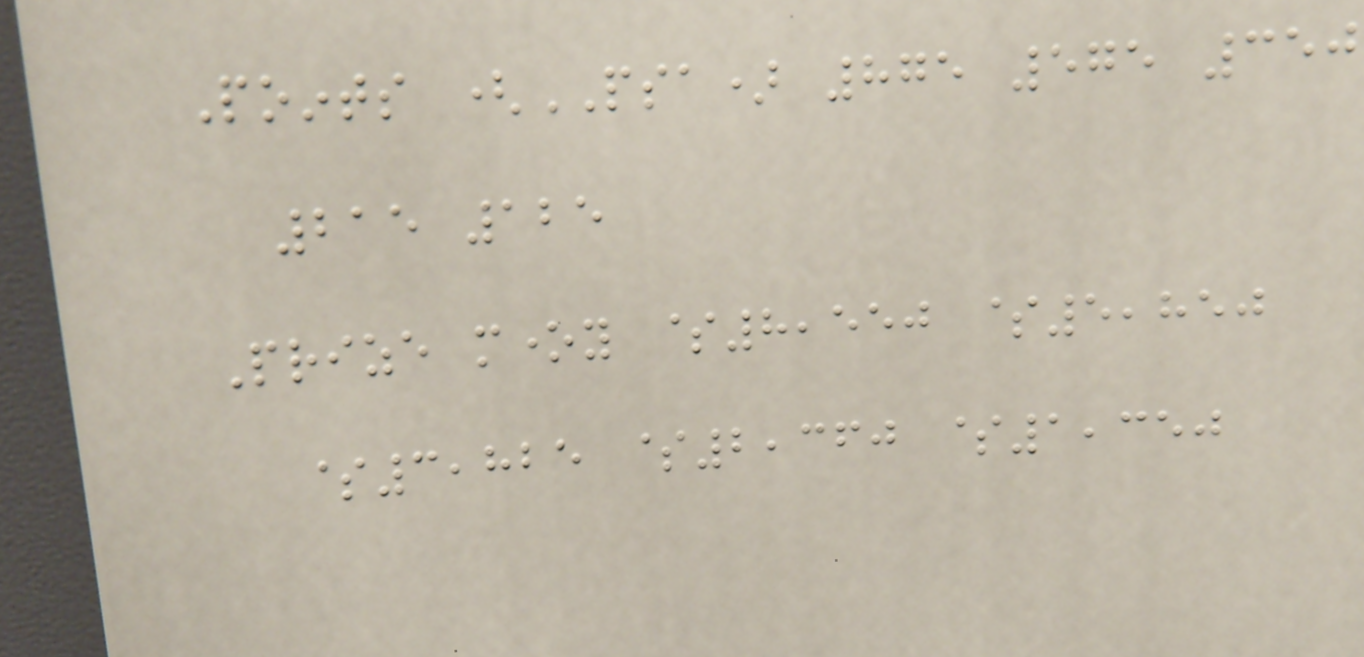Points (PSA) 875 575 350
215 125
Prize money $8,550 $5,850
$3,825 $2,360 $1,350
